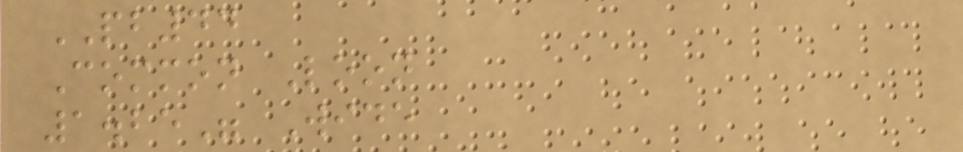PB44
Common Loon
1.25" Wide
